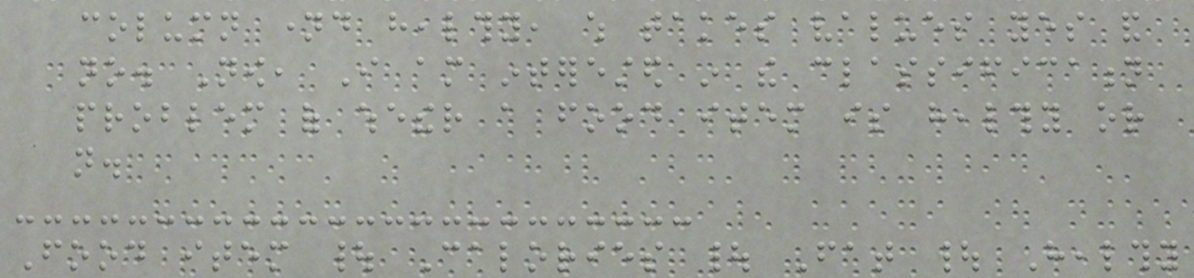column named healthy, which takes values yes and
no. Now, I am interested in the classification
problem of whether a food item is healthy or
not.
Food item | Calories | Fat | Healthy
